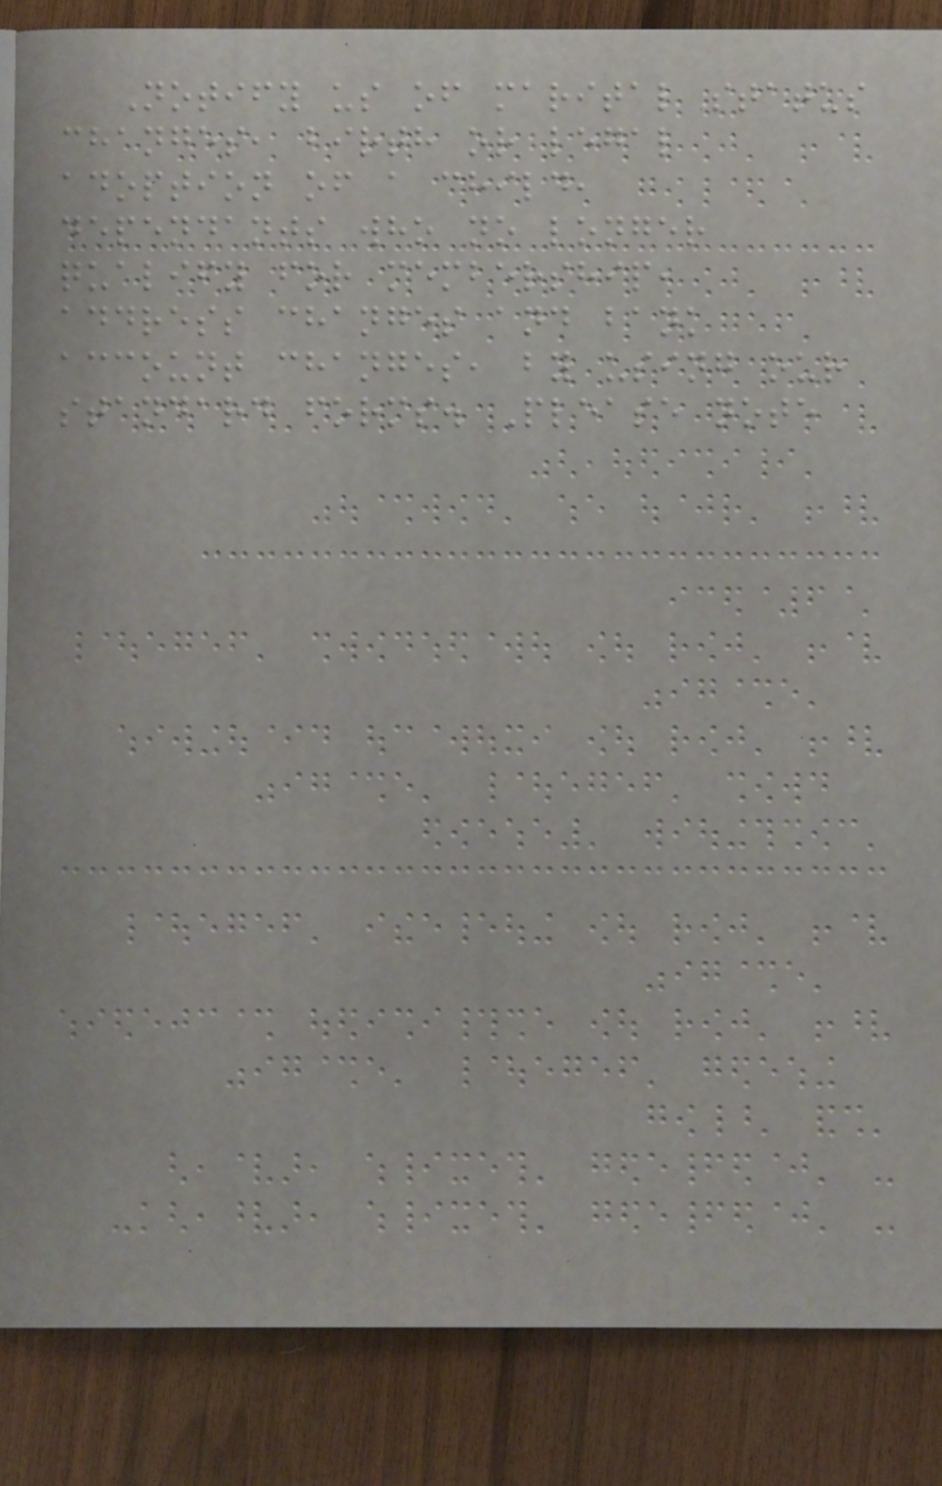Notify us of marital status
changes, birth or legal
adoption of a child,
dependants who no longer
qualify for membership,
address changes and bank
account changes, by using our
standard forms. Please note
